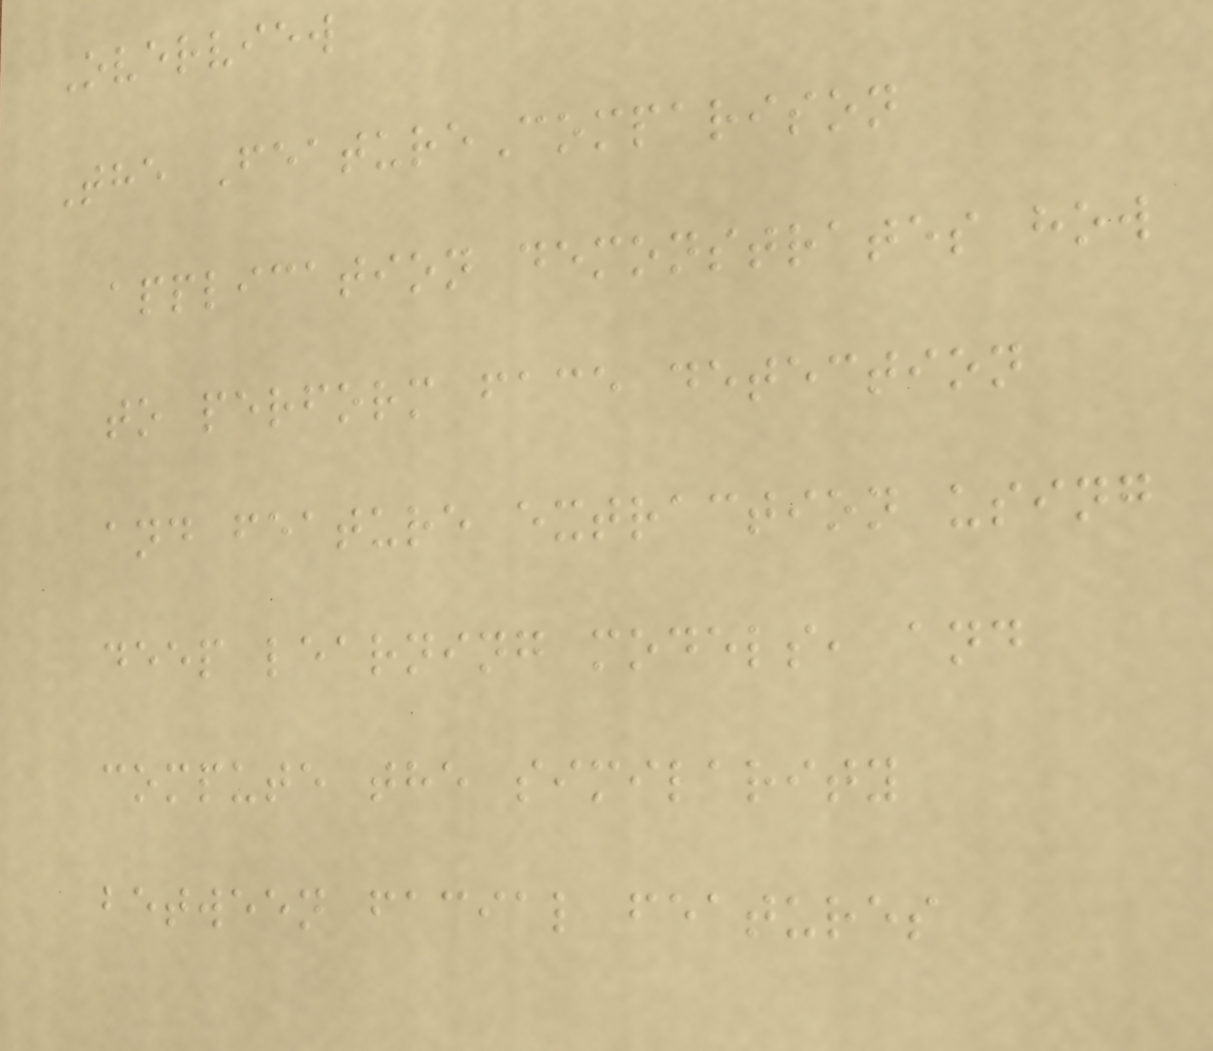Overview
The FeatureComparison
application demonstrates how
to perform face detection
and feature extraction using
deep learning models, and
compute the similarity
between facial features
